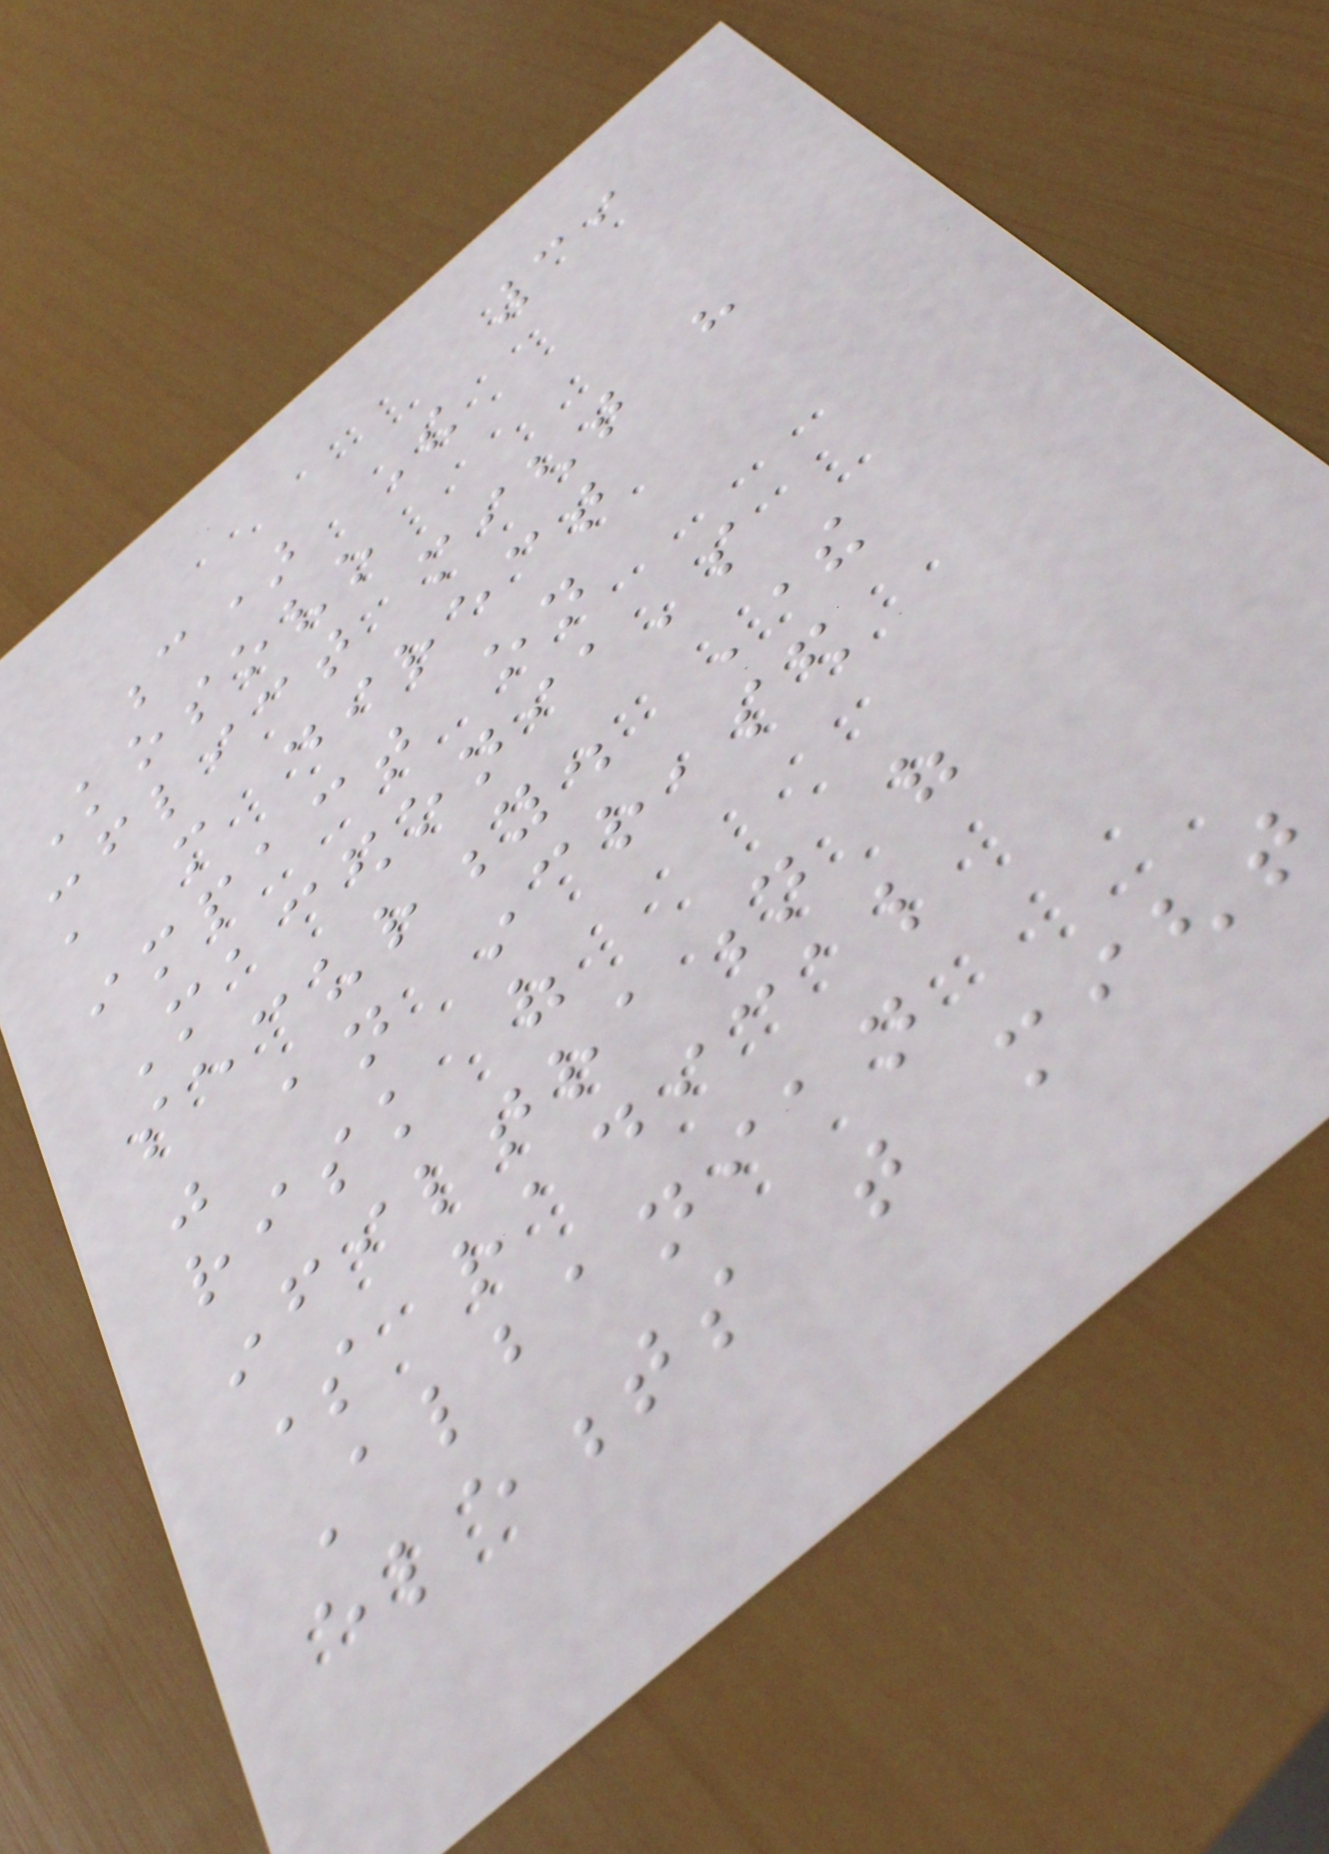39
c) The
Kosovo
conflict might have
a more direct
impact on
Macedonia's
security. There
was an increased
risk of
infiltration of
some radical
Albanian
elements that might
